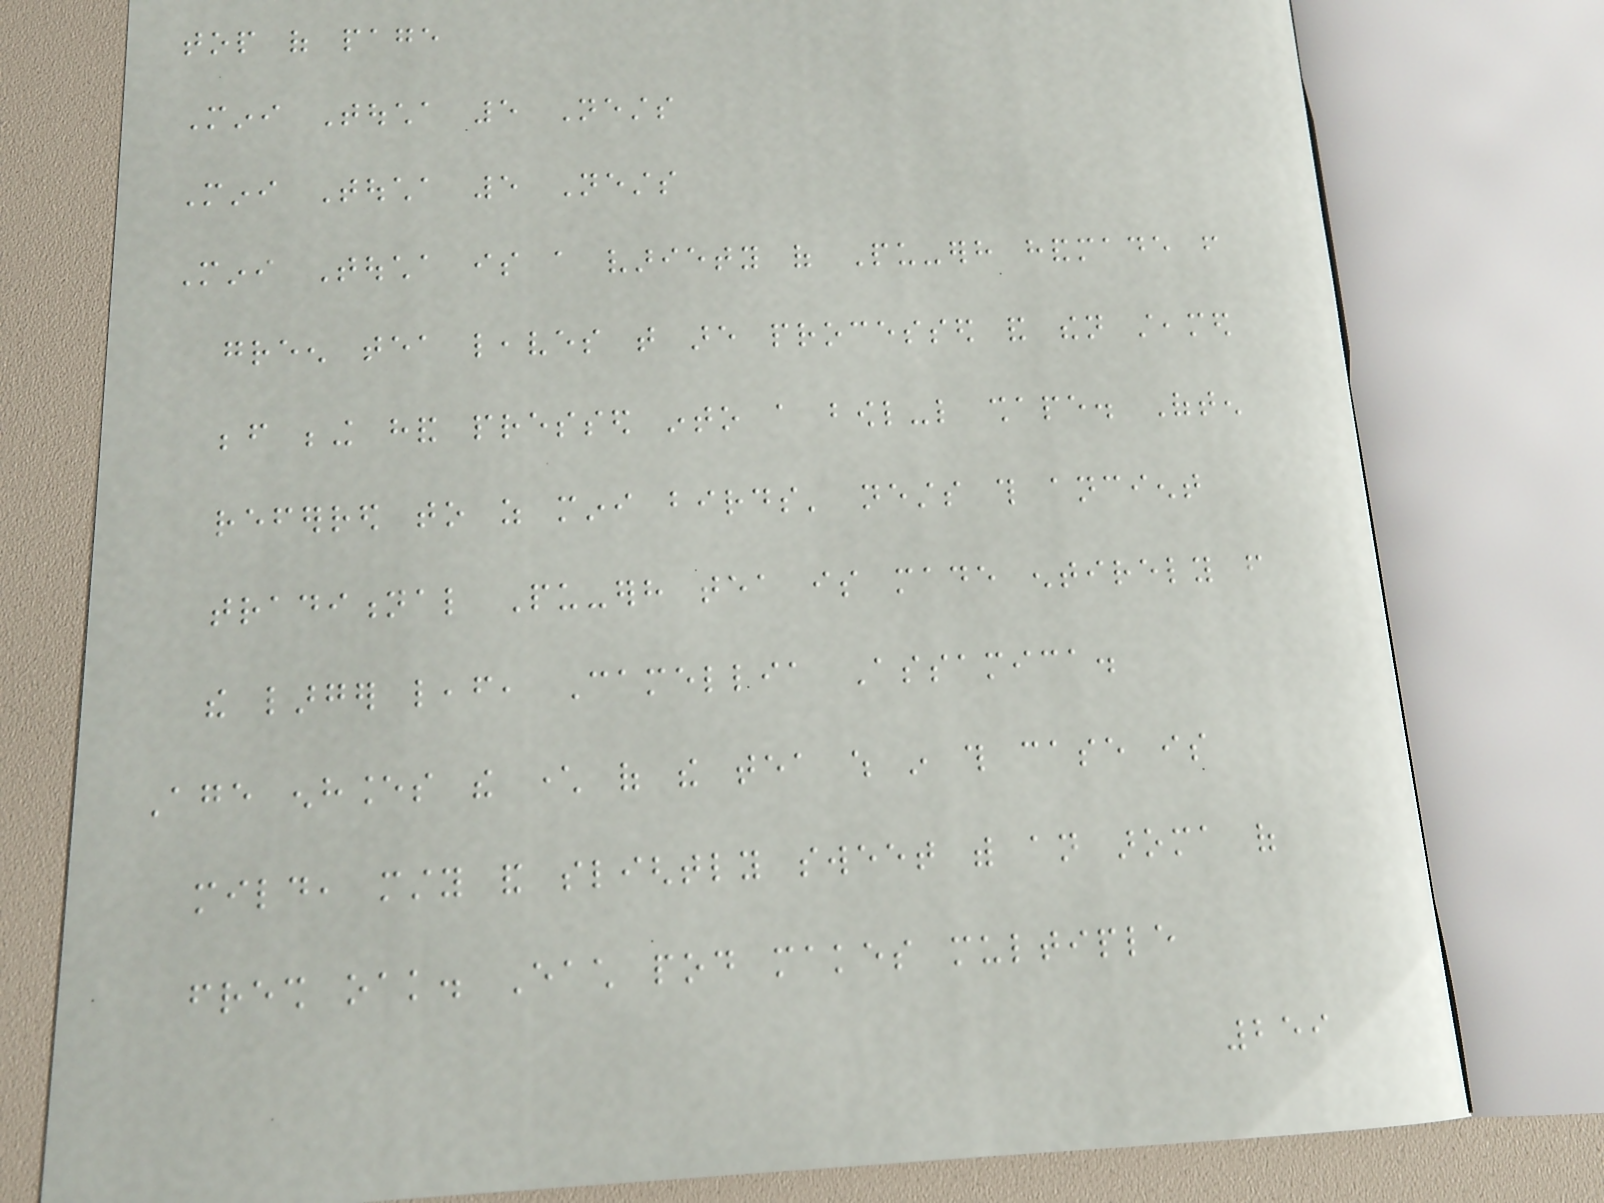top of page
Mini Toucha 5 Nests
Mini Toucha 5 Nests
Mini Toucha is a variety of Pu-erh handmade from
green tea leaves that are processed and then steamed
before being hand pressed into a bowl-like shape. Often
referred to as mini birds' nests this ancient
traditional Pu-erh tea is made entirely from
the larger leaf, Camellia Assamica.
Age enhances the character of the tea which in this case is
mild, musty and slightly sweet with an aroma of
fresh oak. Each pod makes multiple
259
